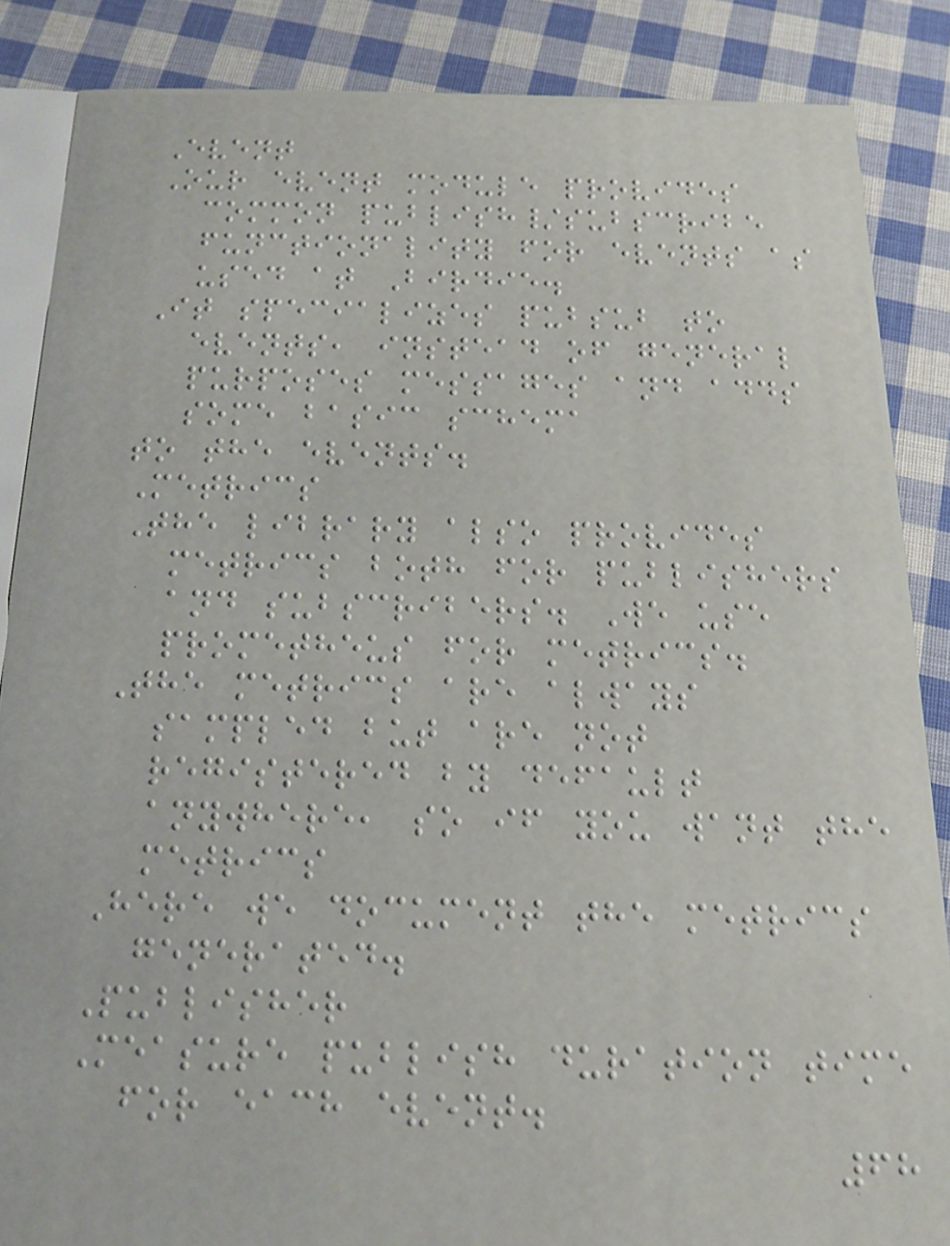Event
Our event module provides
common publish/subscribe
functionality for events as
used at Birdie.
It specializes pubsub to
events, instead of general
purposes messages and adds
some basic schema
to the events.
Metrics
The library also provides
metrics both for publishers
and subscribers. We use
prometheus for metrics.
The metrics are always
sampled but are not
registered by default
anywhere, so if you want the
metrics
Here we document the metrics
generated.
Publisher
Measure publish duration time
for each event.
68
